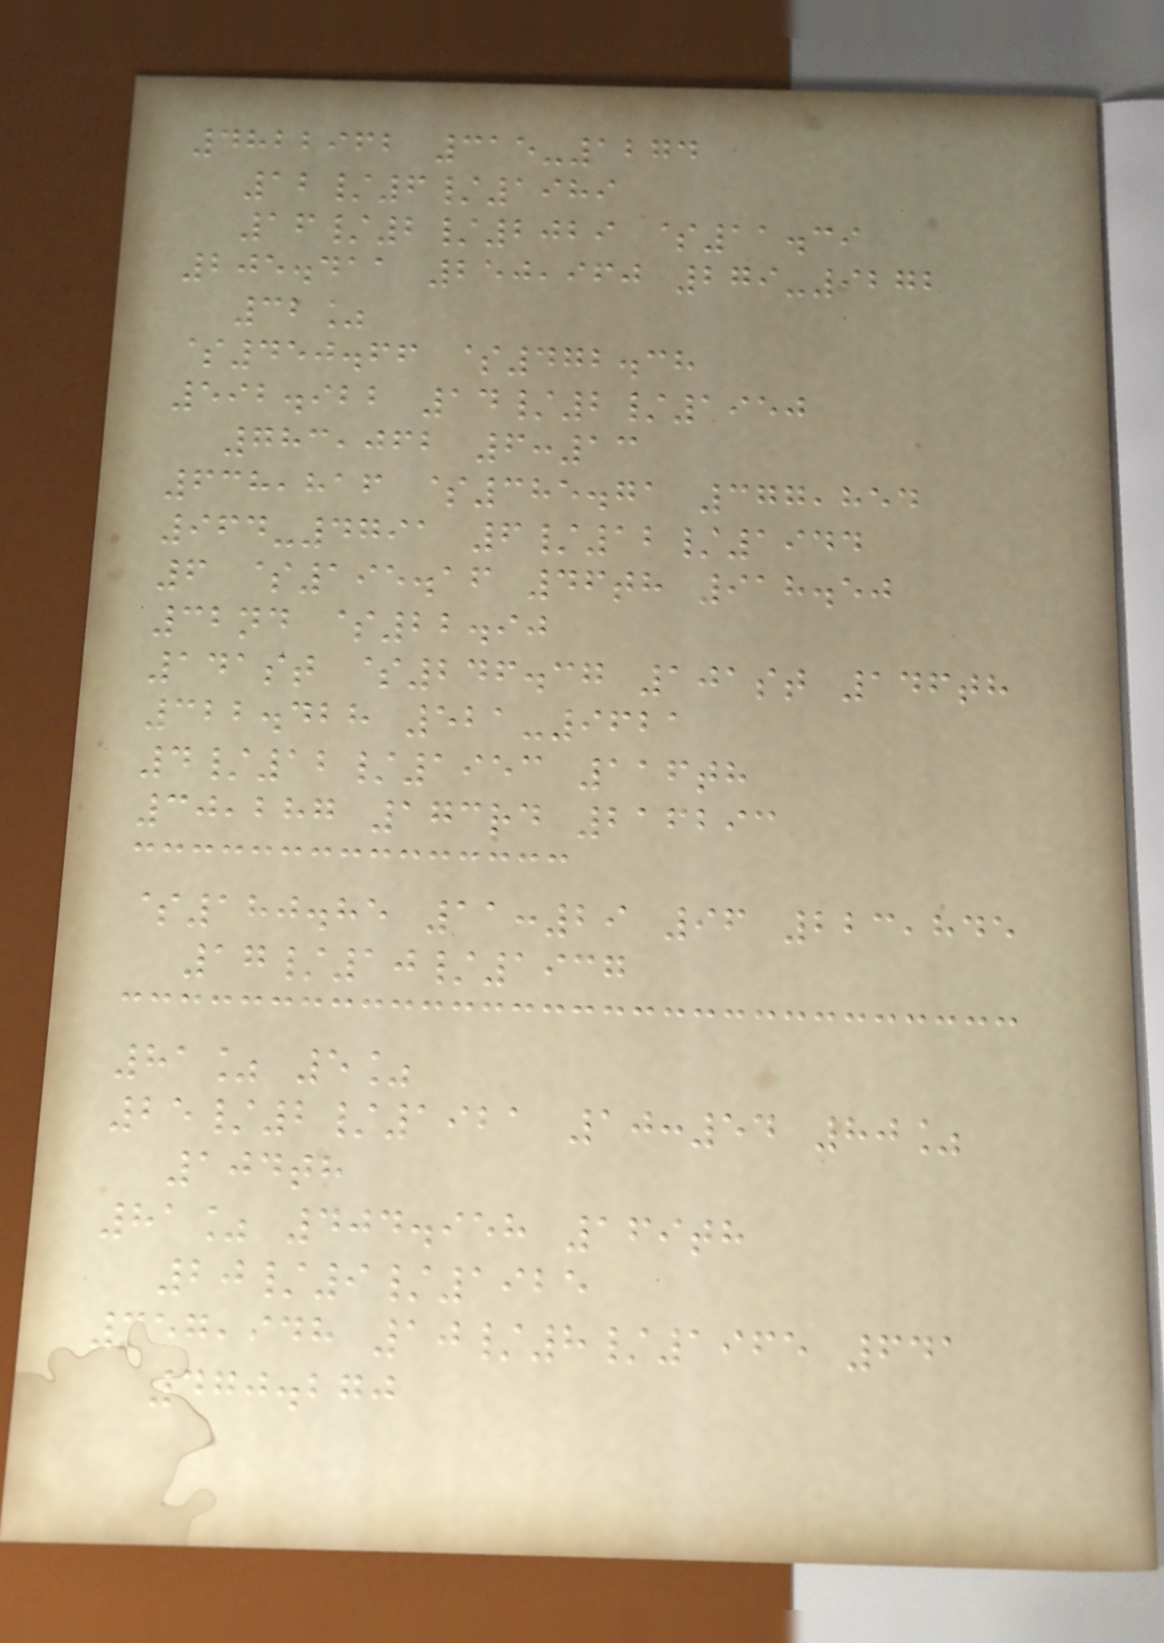4822962 315-1274
12/6/1989
16/2/2029 $11.39
205.411 250,960 279-9272
32%
$450.66 $472.38
592.922 14/2/1950
783,062 6:13
638,816 $385.71 377,854
964-4791 6/12/1944
6 $195.16 46th 918.50
32nd $22.90
141st $246.37 101st 146th
322.428 521-9621
4/12/1953 116th
30,287 173rd 216293
$180.85 11:29 96 223,845
17/10/1937
81% 5%
25/2/1921 10:54 80%
104th
81% 404.958 169th
20/9/1925
357,948 10/8/1965 641
470.270
